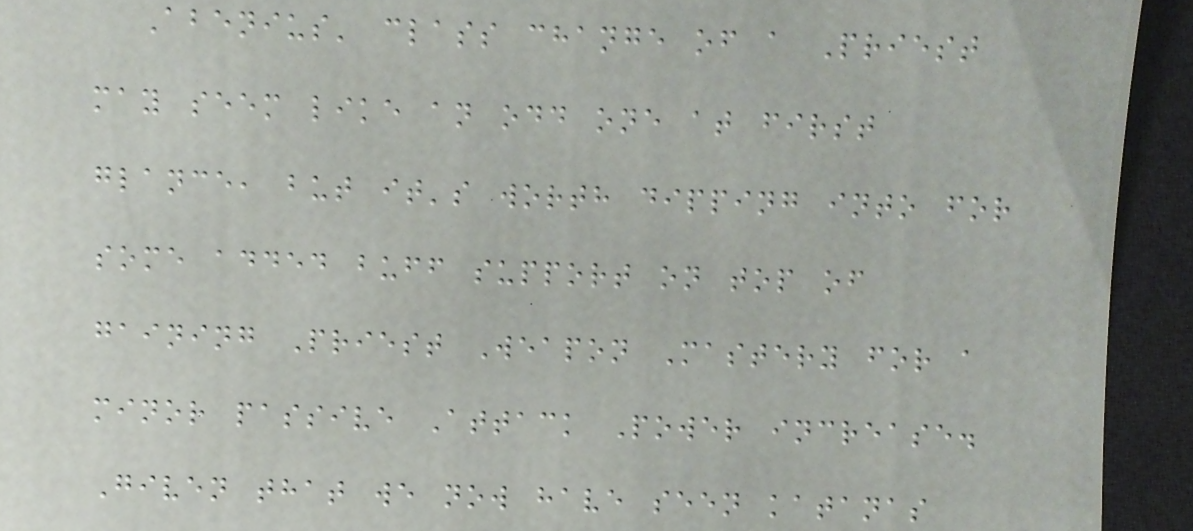Abenius' class change of a Priest
may seem like an odd one at first
glance, but it's worth dipping into for
some added buff support on top of
gaining Priest Weapon Mastery for a
minor passive Attack Power increase.
Given that we now have seen katanas
